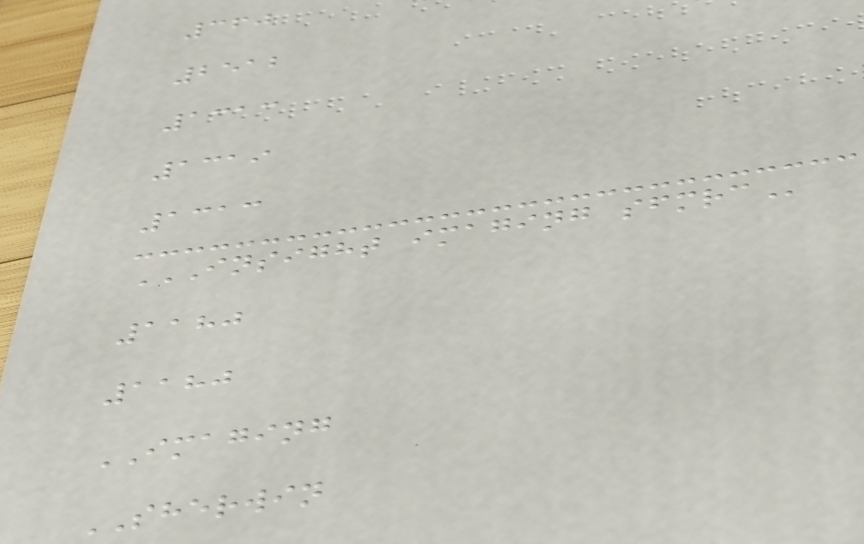360
2512
1313
1319
1313
INSIGHT IMAGING SFMRC
1180
1180
IMAGING
SHERWIN
